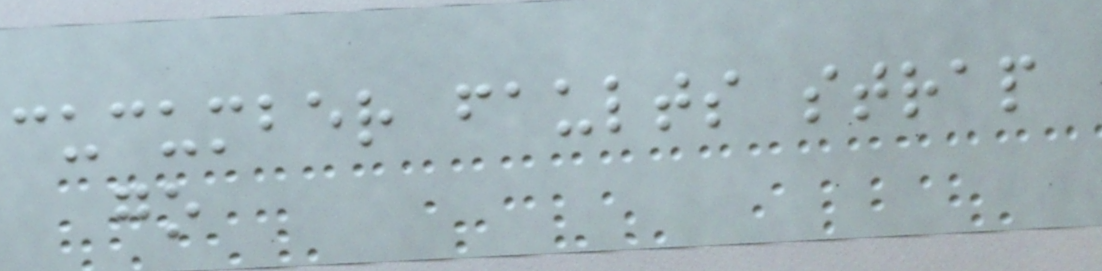cucumber faults strap
go
